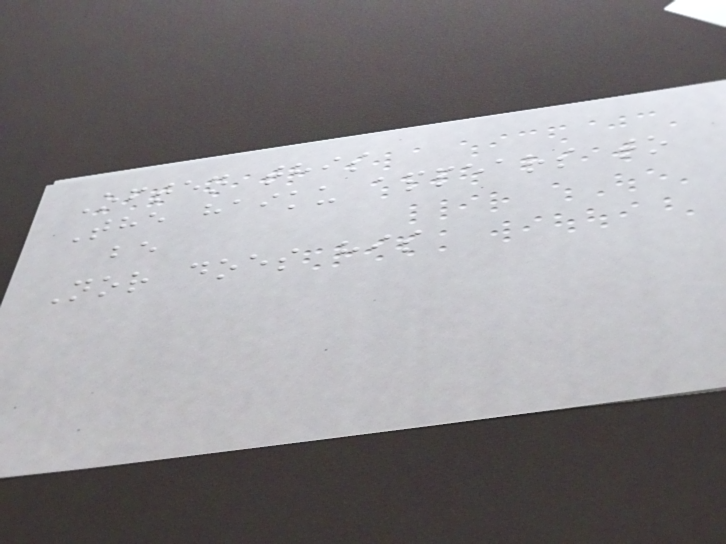Often this
The haiku appears to
be
Nor does his
